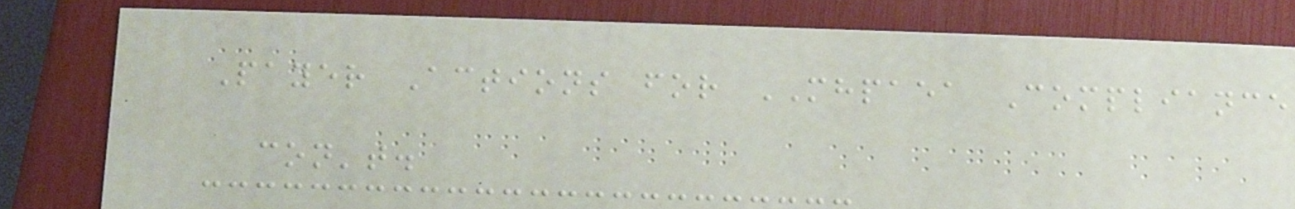Payer Actions for MHPAEA Compliance
con't.
